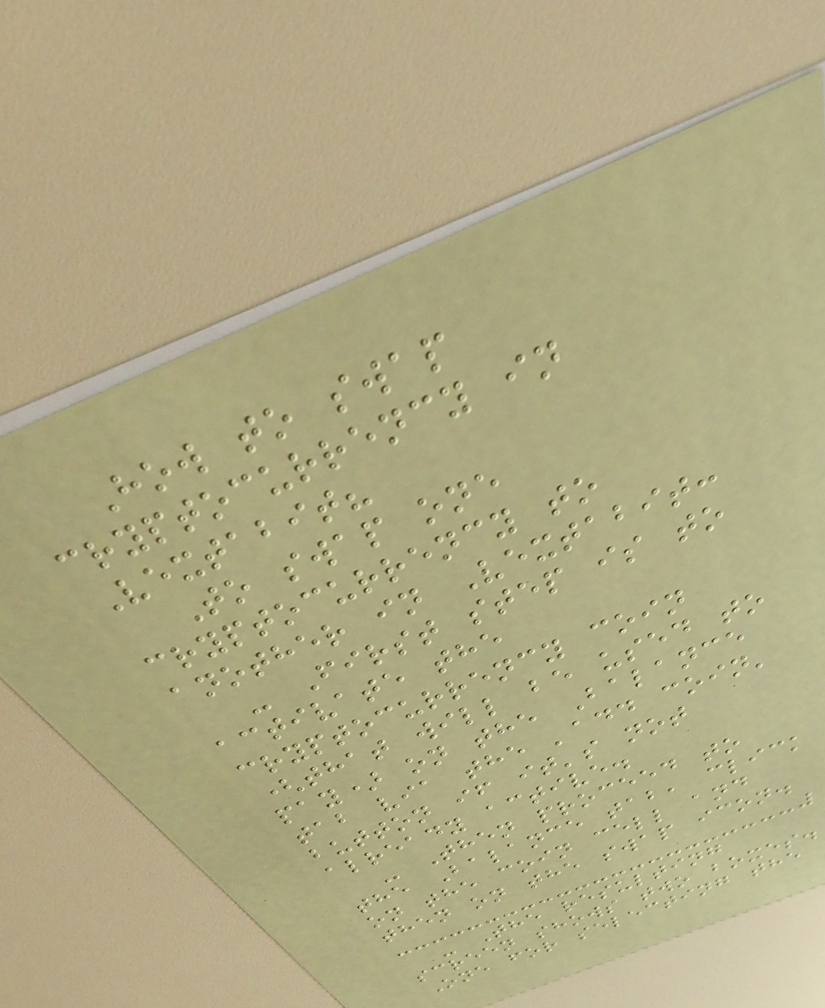How to swap
cryptocurrency in
Vextabit?
To swap one
cryptocurrency to
another in Vextabit:
- First step is to
activate the
cryptocurrency coin
(that will be used to
pay) on the Balance
tab via the 'add coin'
button if it's not
already active.
- Then proceed to
the Balance tab, click
on the coin cell and
then on the swap icon.
- The resulting
screen shows two boxes.
One for selecting the
